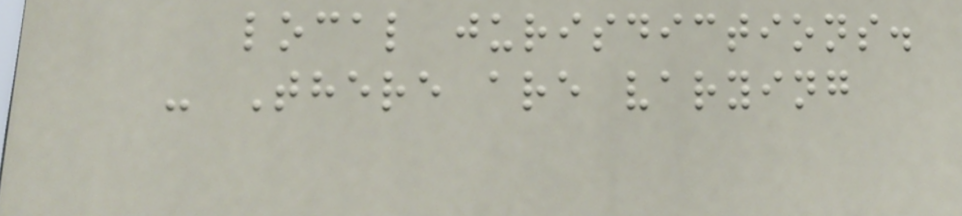local jurisdictions.
- There are varying
